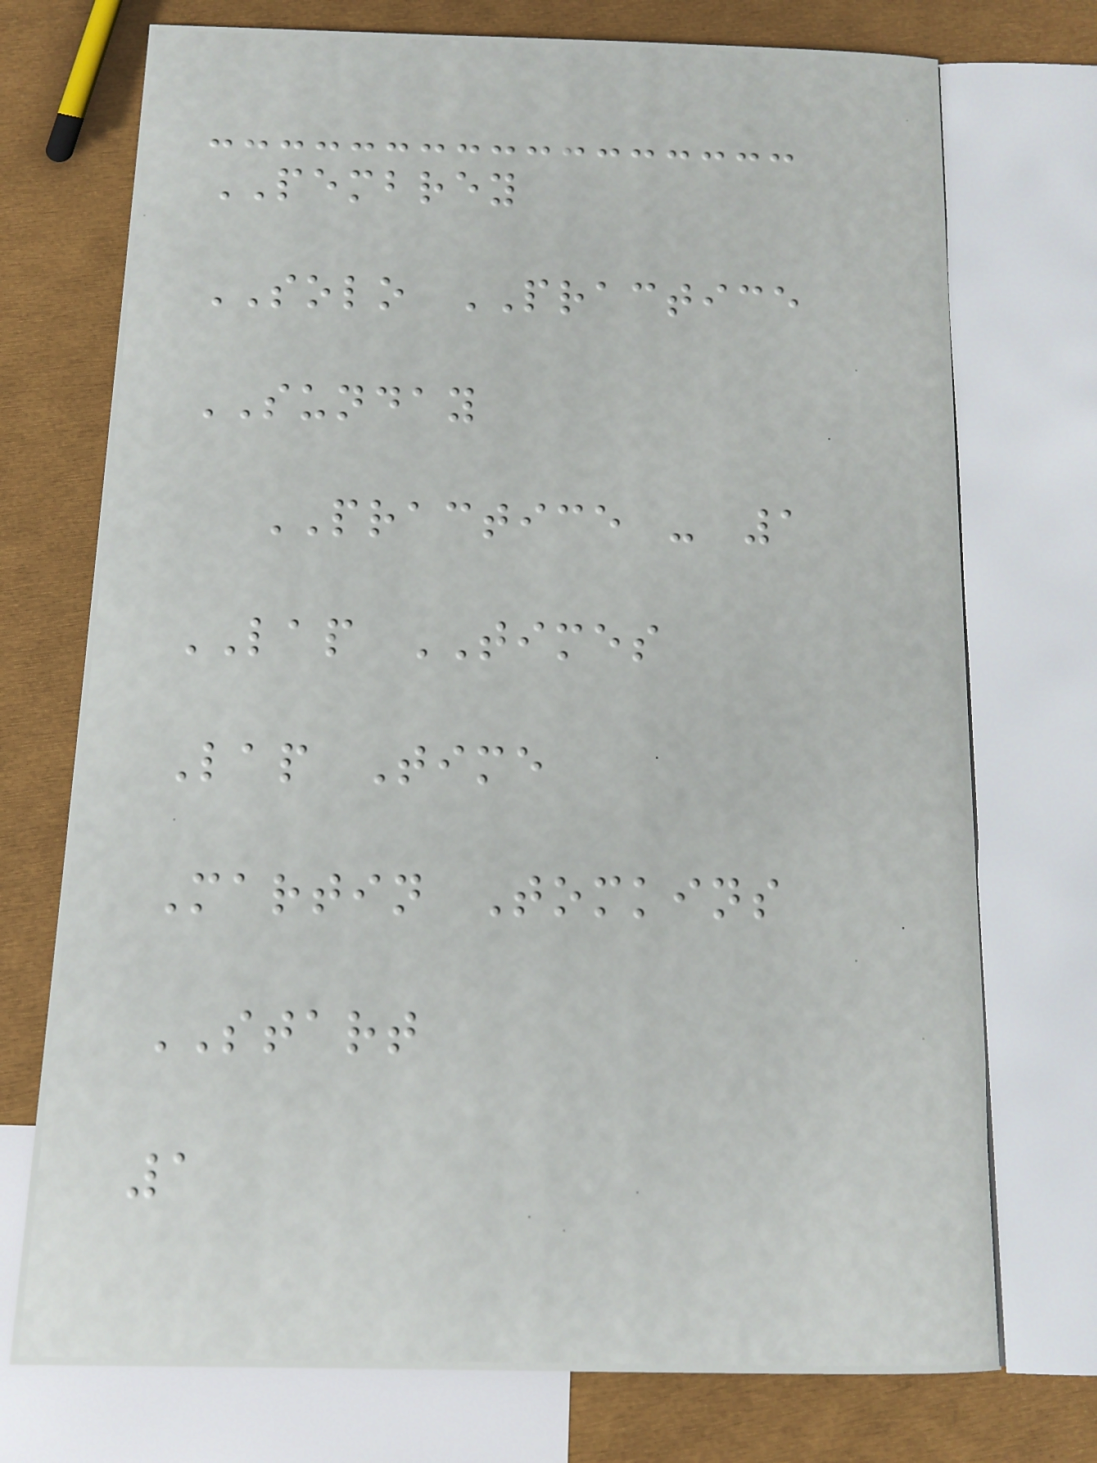PEMBREY
SOLO PRACTICE
SUNDAY
PRACTICE - 1
LAP TIMES
Lap Time
Martin Tomkins
START
1
